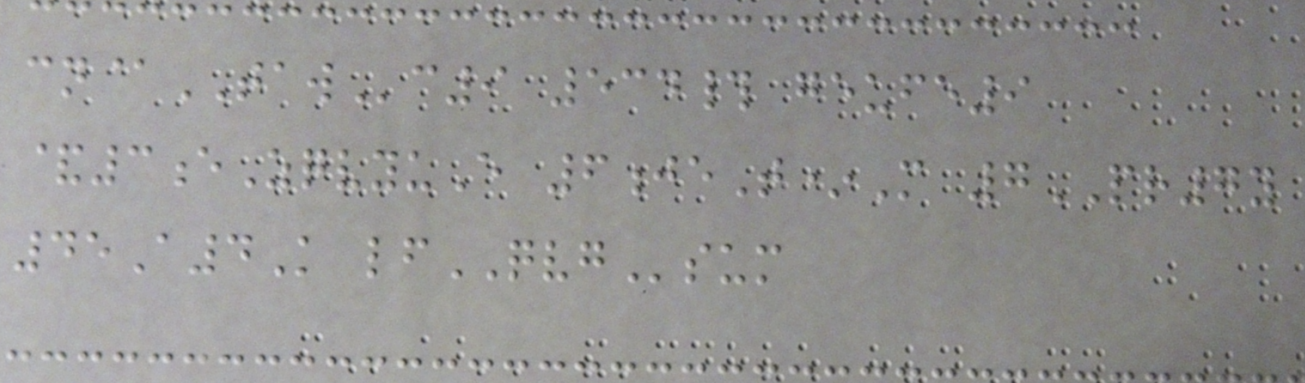cn@TAWc9 534# geufe9
&3eZqvyuE 6jeT*M 7PR7y
45A4K lfQVGsum
